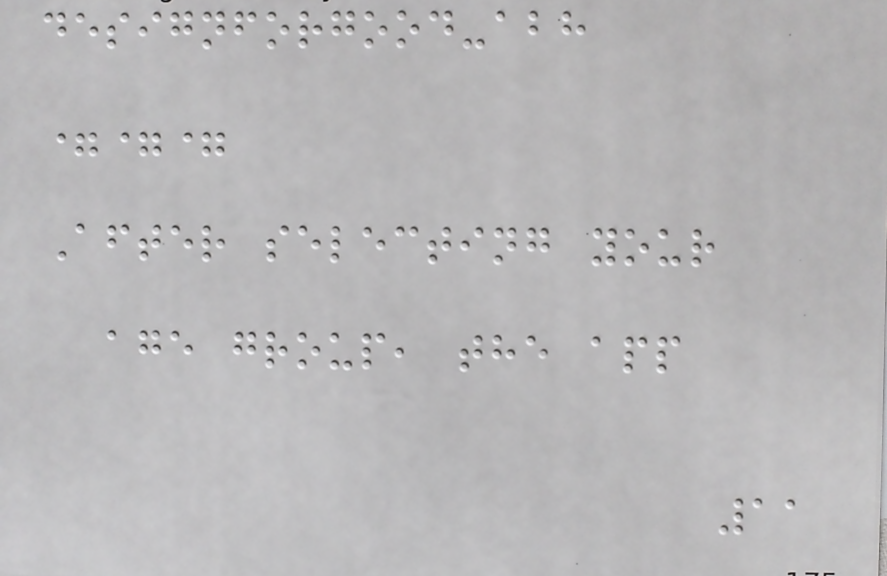designforgood-abh
===
After selecting your
age group, the app
11
